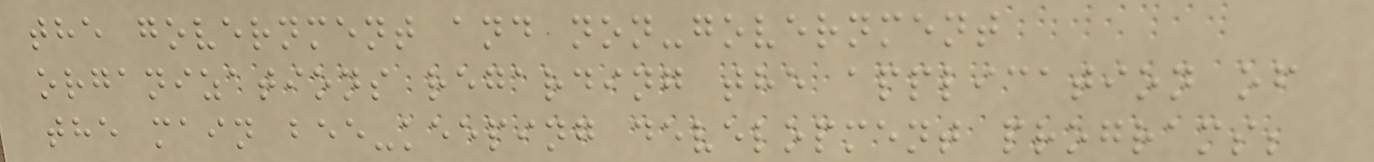the government and non-government
organizations regarding the application of
the main bee-keeping development programs;
